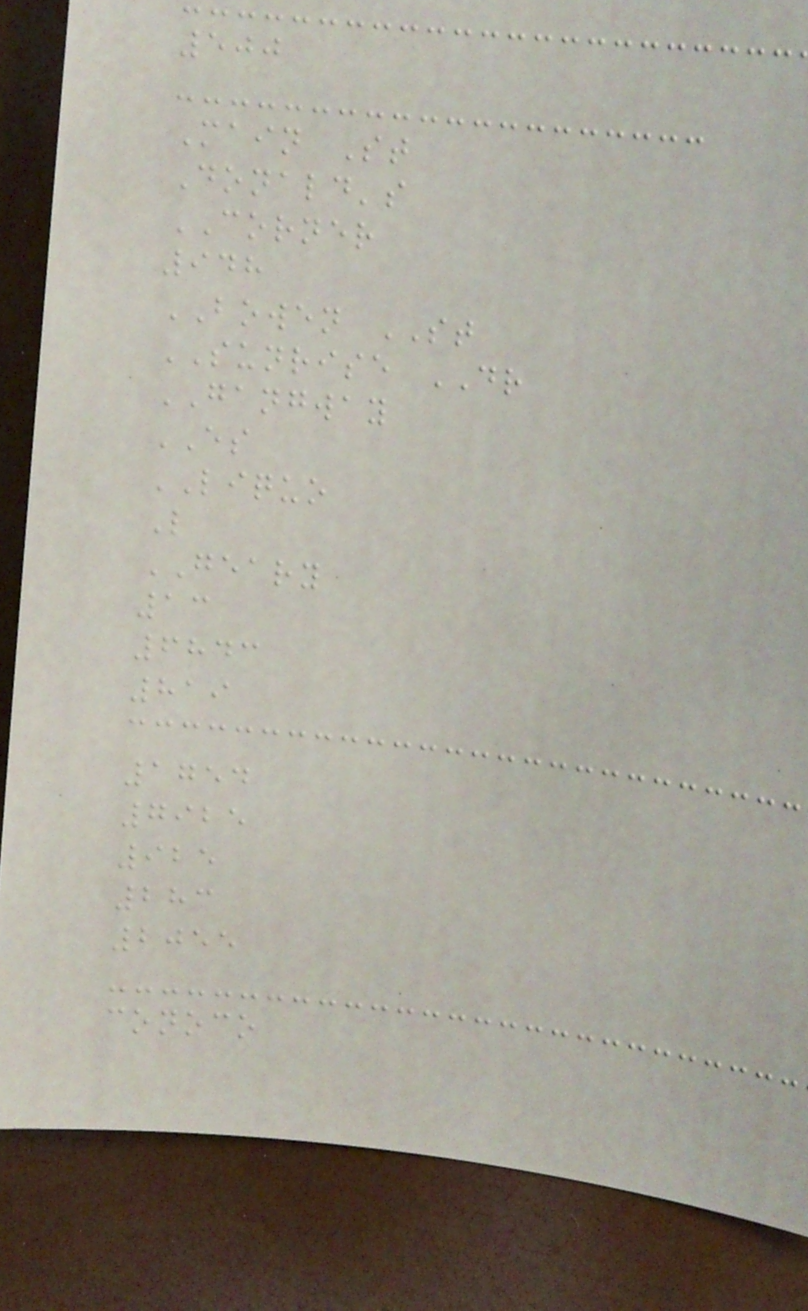500
Main St
Donald's
CORNER
948
BOWEN ST
SUNRISE DR
GANGWAY
ES
LIQUO
L
GEARY
13
6843
819
1754
7925
925
283
2055
conoco
